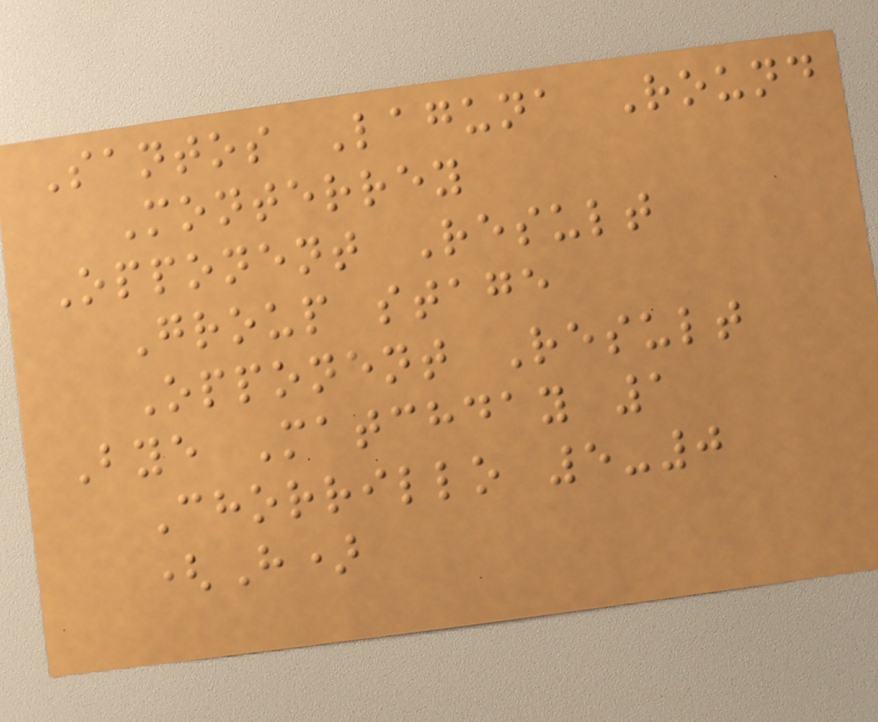Santos Laguna Round
Monterrey
Opponent Result
Group stage
Opponent Result
Bye Matchday 1
Chorrillo 5-0
(H)
